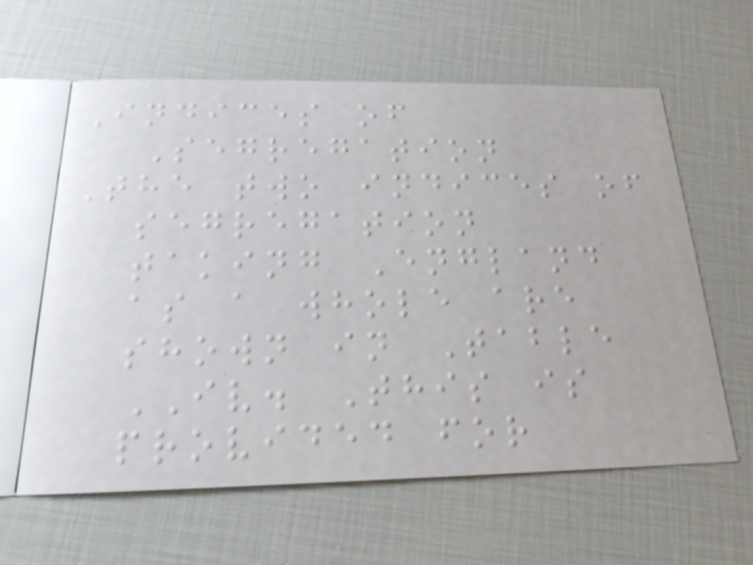Indices of
Segregation
The two indices of
segregation
taking England
as a whole are
shown in Table
IV. This is
provided for
